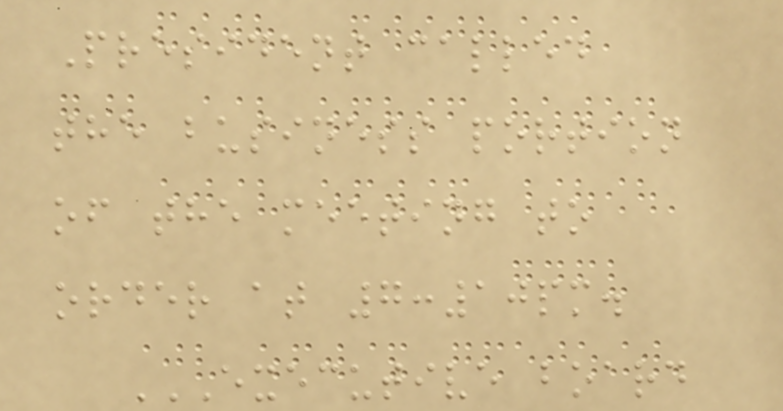President called
the business portion
of the meeting to
order at 7:10pm.
EXECUTIVE BOARD
